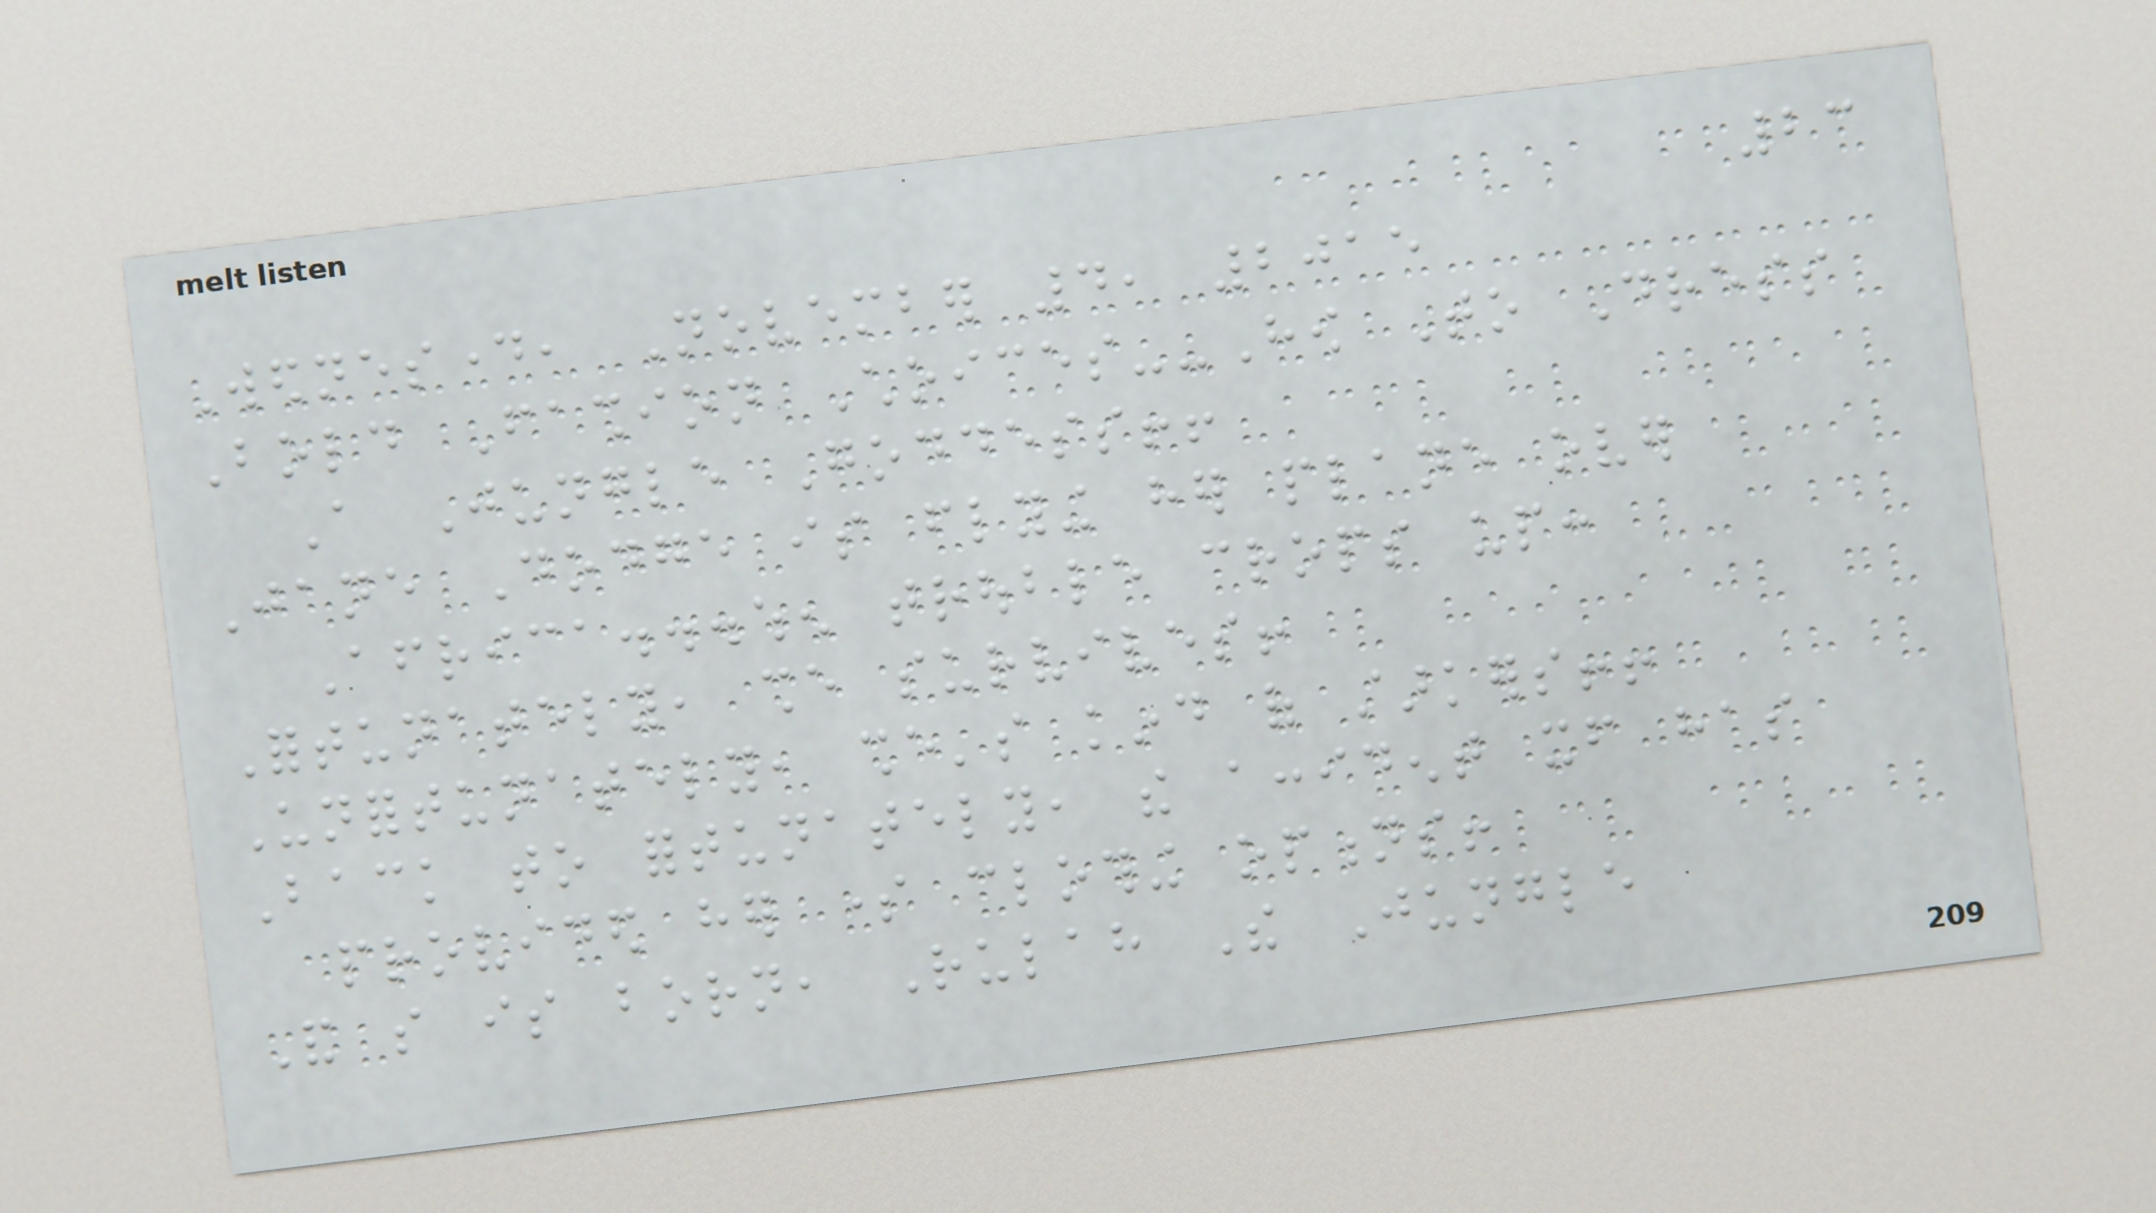23
Wednesday, November 4, 2015
Bold Fashion Choices--How To Dress
A Jungle Goddess!!
Jane Dodge is flying her plane over
Africa...when trouble crops up:
Fortunately, she survives!
Unfortunately, she's kind of starkers!!
Back to fortunately, the accident itself has
provided her some clothing options!
And so is born, Rulah The Jungle
